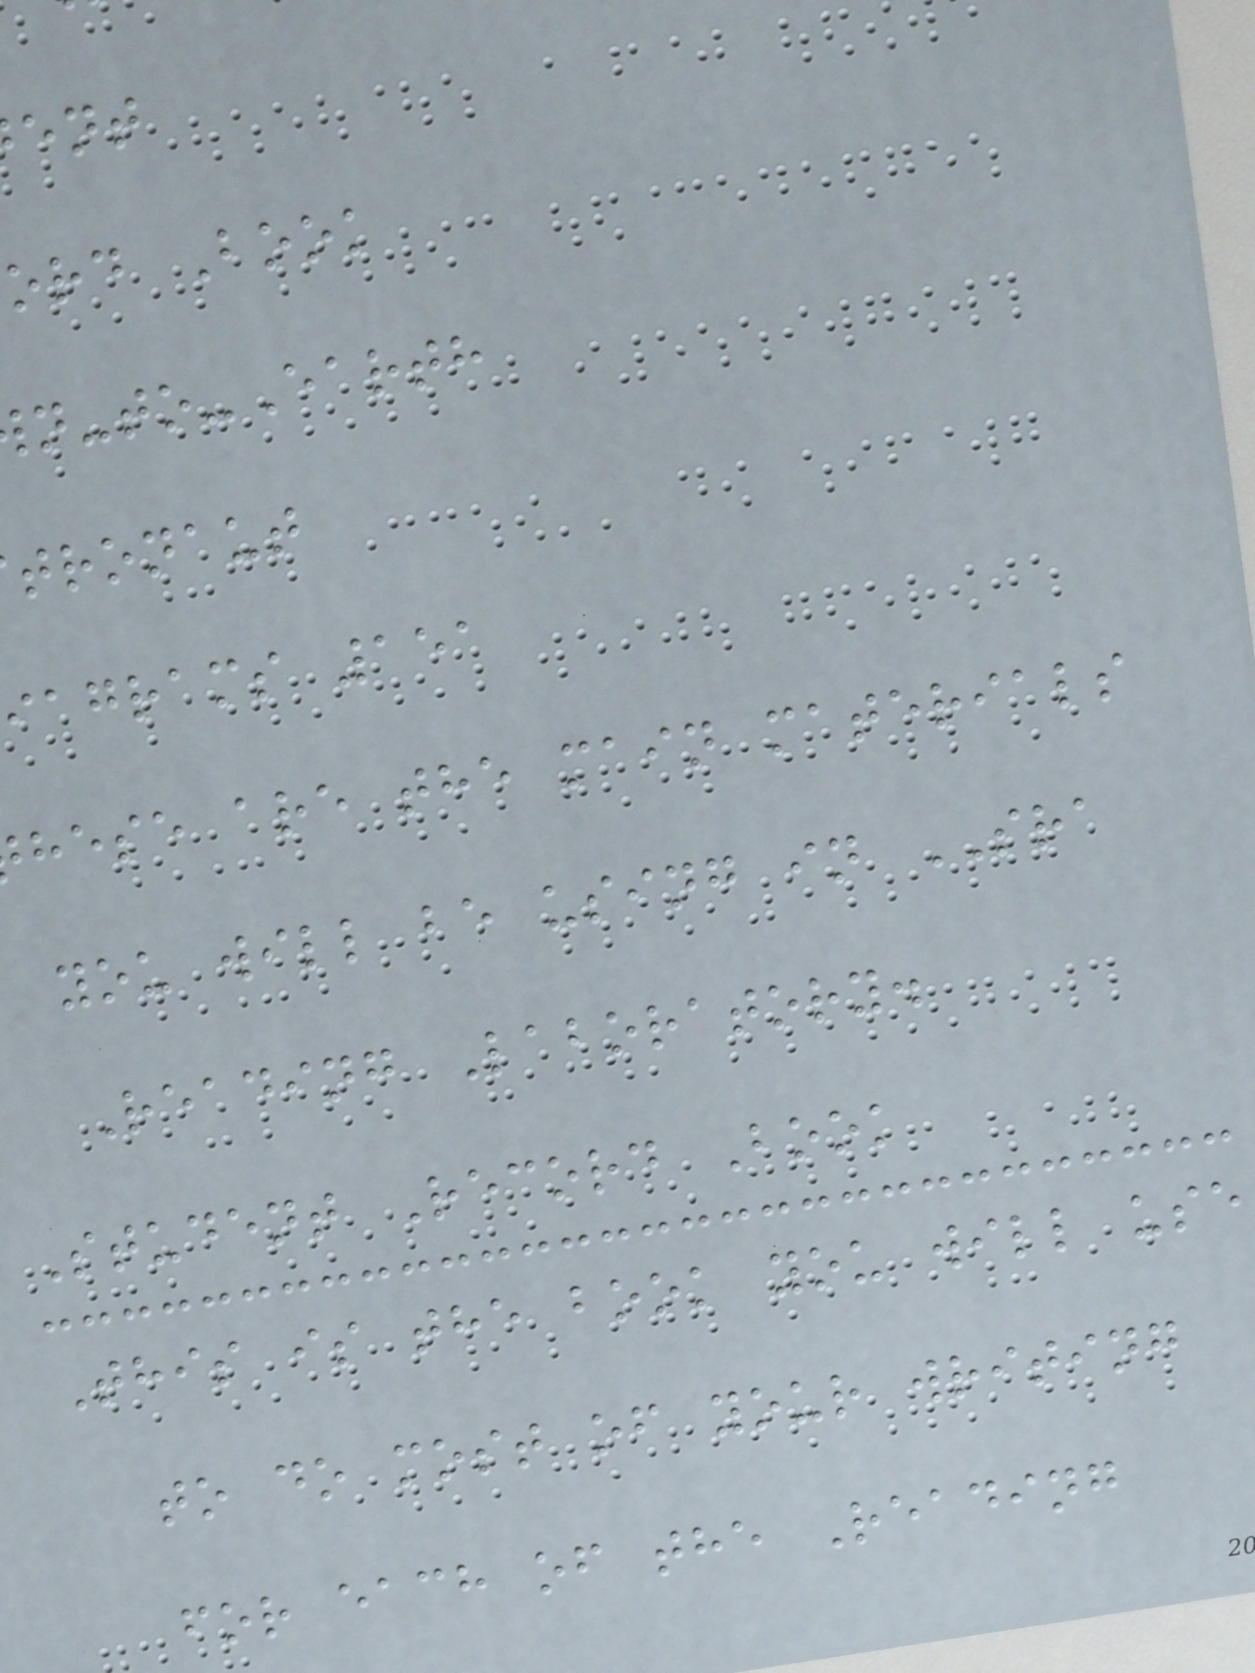ord Book
n-to-Earth
tronaut
iagrams 151
hese are the main materials
you will be using in SRA
Reading Laboratory.
Student Record Book
This is the book you will use
to do most of your writing
for each of the Reading
